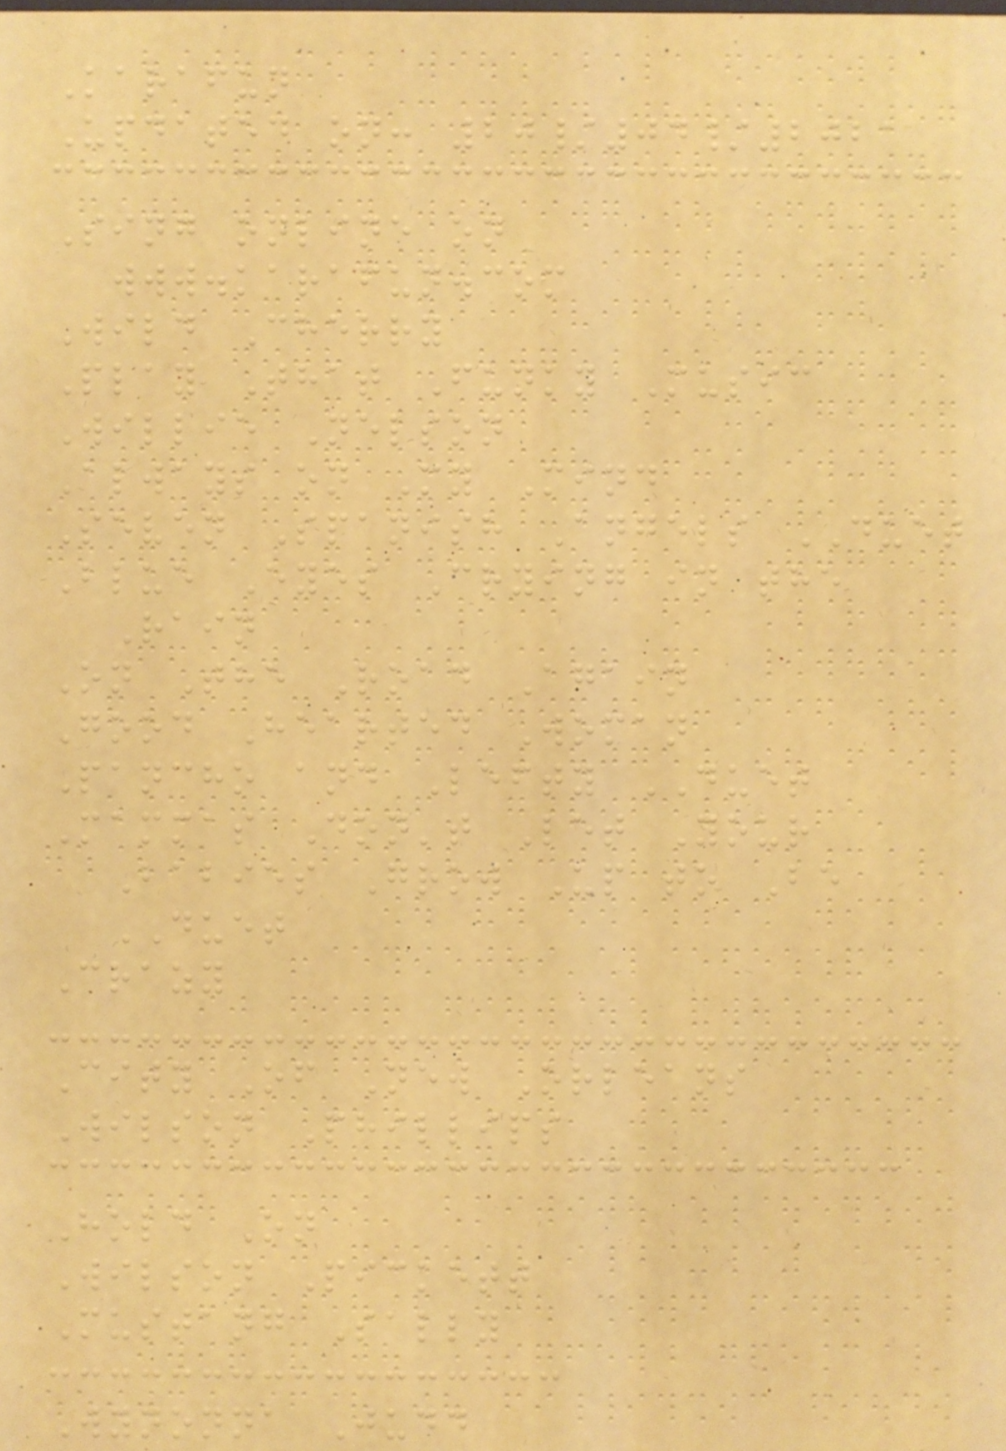Karafun
Updated on: 20/04/2021
Sing online on
www.karafun.com
Wild Cherry
Play That Funky Music
Willie Nelson
Always on My Mind
Seven Spanish Angels DUET
Blue Eyes Crying in the
Rain
On The Road Again
Good Hearted Woman
Pancho and Lefty DUET
Mammas Don't Let Your
Babies Grow Up to Be
DUET
Crazy
City Of New Orleans
Wilson Phillips
Hold On
Wilson Pickett
Mustang Sally
Wynonna Judd
